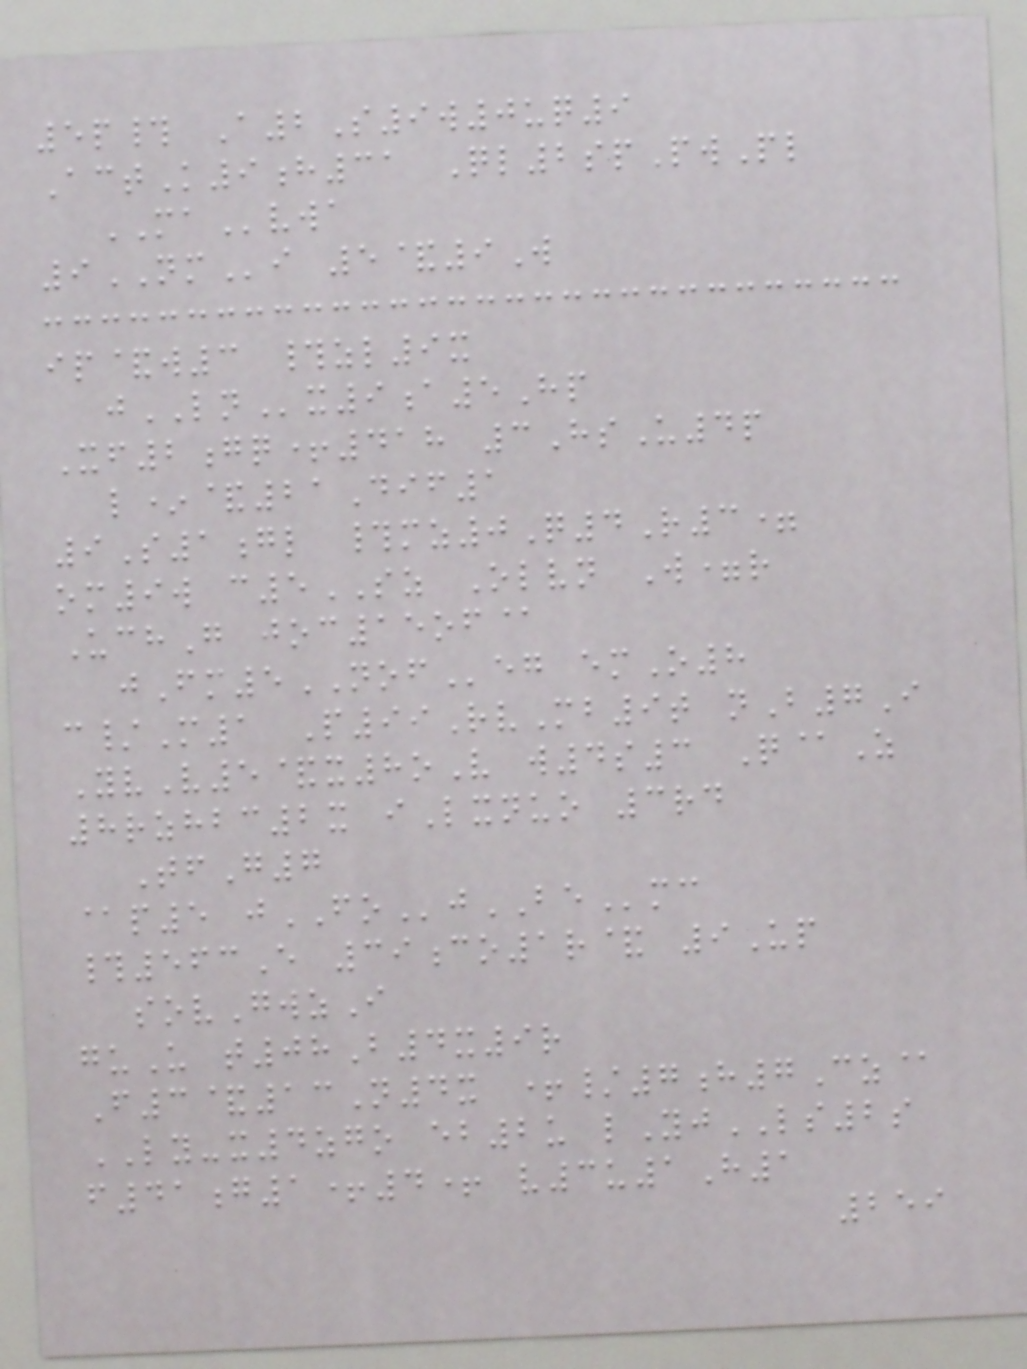5p# A2S9w0uq9
ActK9h31 Ql2spPwPl
MAvwa
9NMi 5&9W
ip&w3 #zl9x
jLNx9a5Hp
Xf2gq+418 3HsU4p
l*&21Dif1
9S1gl #mz0Q4R3=
om9w c5SZ Olvn W=r
UchG joc15of@
jFm5NOFeg emO8
c/M1 P99RvMb9t nB7I
YvV5&x8oV w4s3 Q@Z
8rzhbc2x iLxnuo 3rd
TfG7
@p5 jFOjBEmc
#563E 39co1r& 9Up
sovGwzI
guU t08B4x9r
F3&13N4x +/7h7Cz@
LY-x4zgo eb2u lYjLS2s
f41g1+4+ v3u1H1
259
